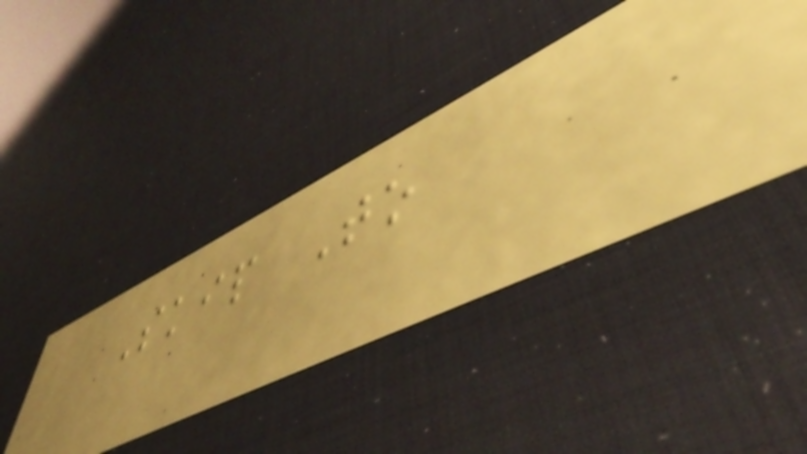Skip To
